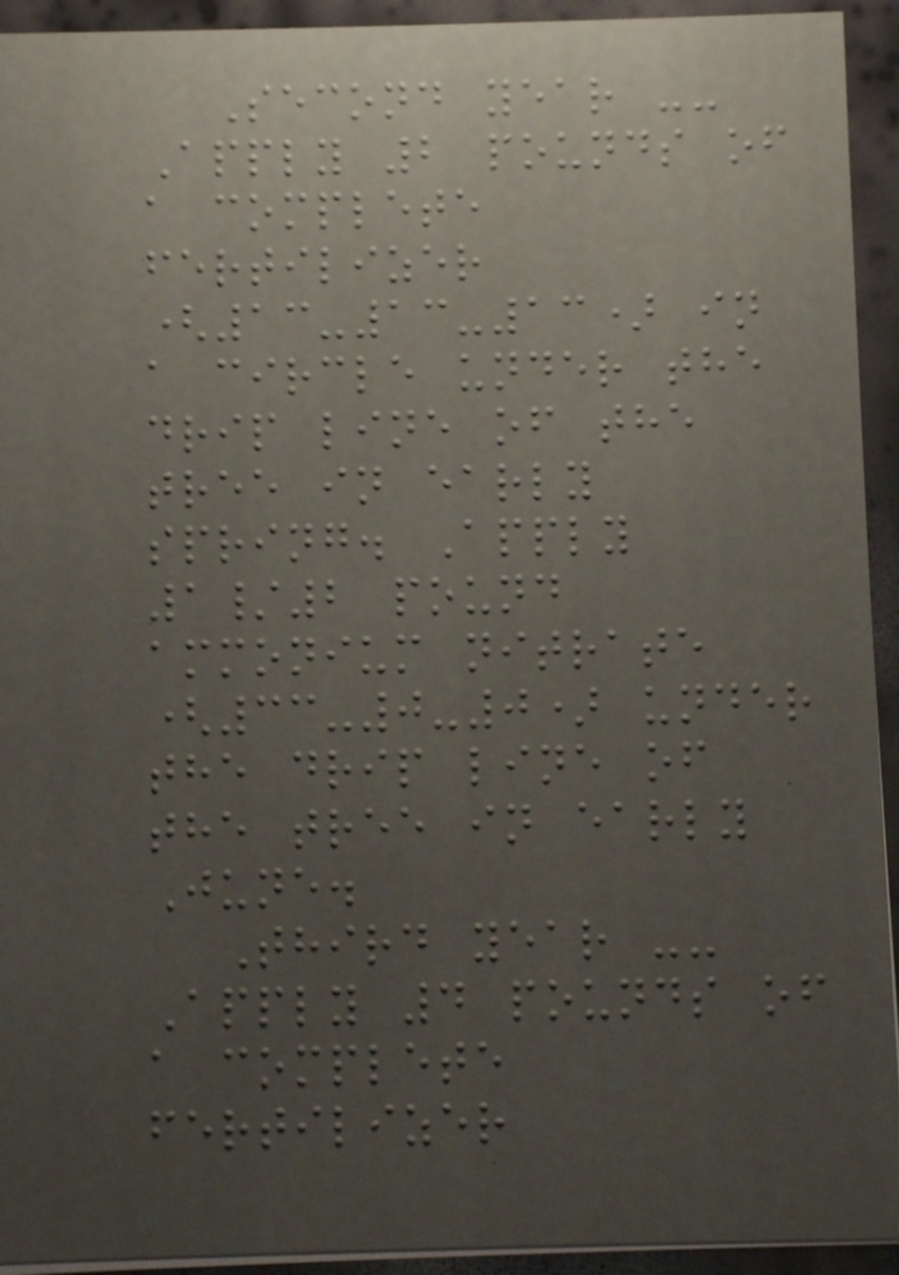Second year --
Apply 2 pounds of
a complete
fertilizer
(13-13-13) in
a circle under the
drip line of the
tree in early
spring. Apply
1/2 pound
ammonium nitrate
(33-0-0) under
the drip line of
the tree in early
June.
Third year --
Apply 4 pounds of
a complete
fertilizer
